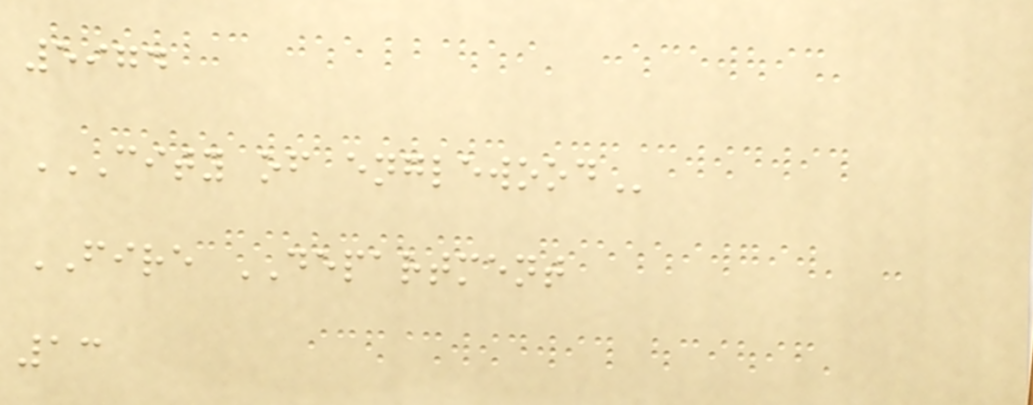5974
CITY OF ENGLEWOOD
FIRE DEPARTMENT
13
